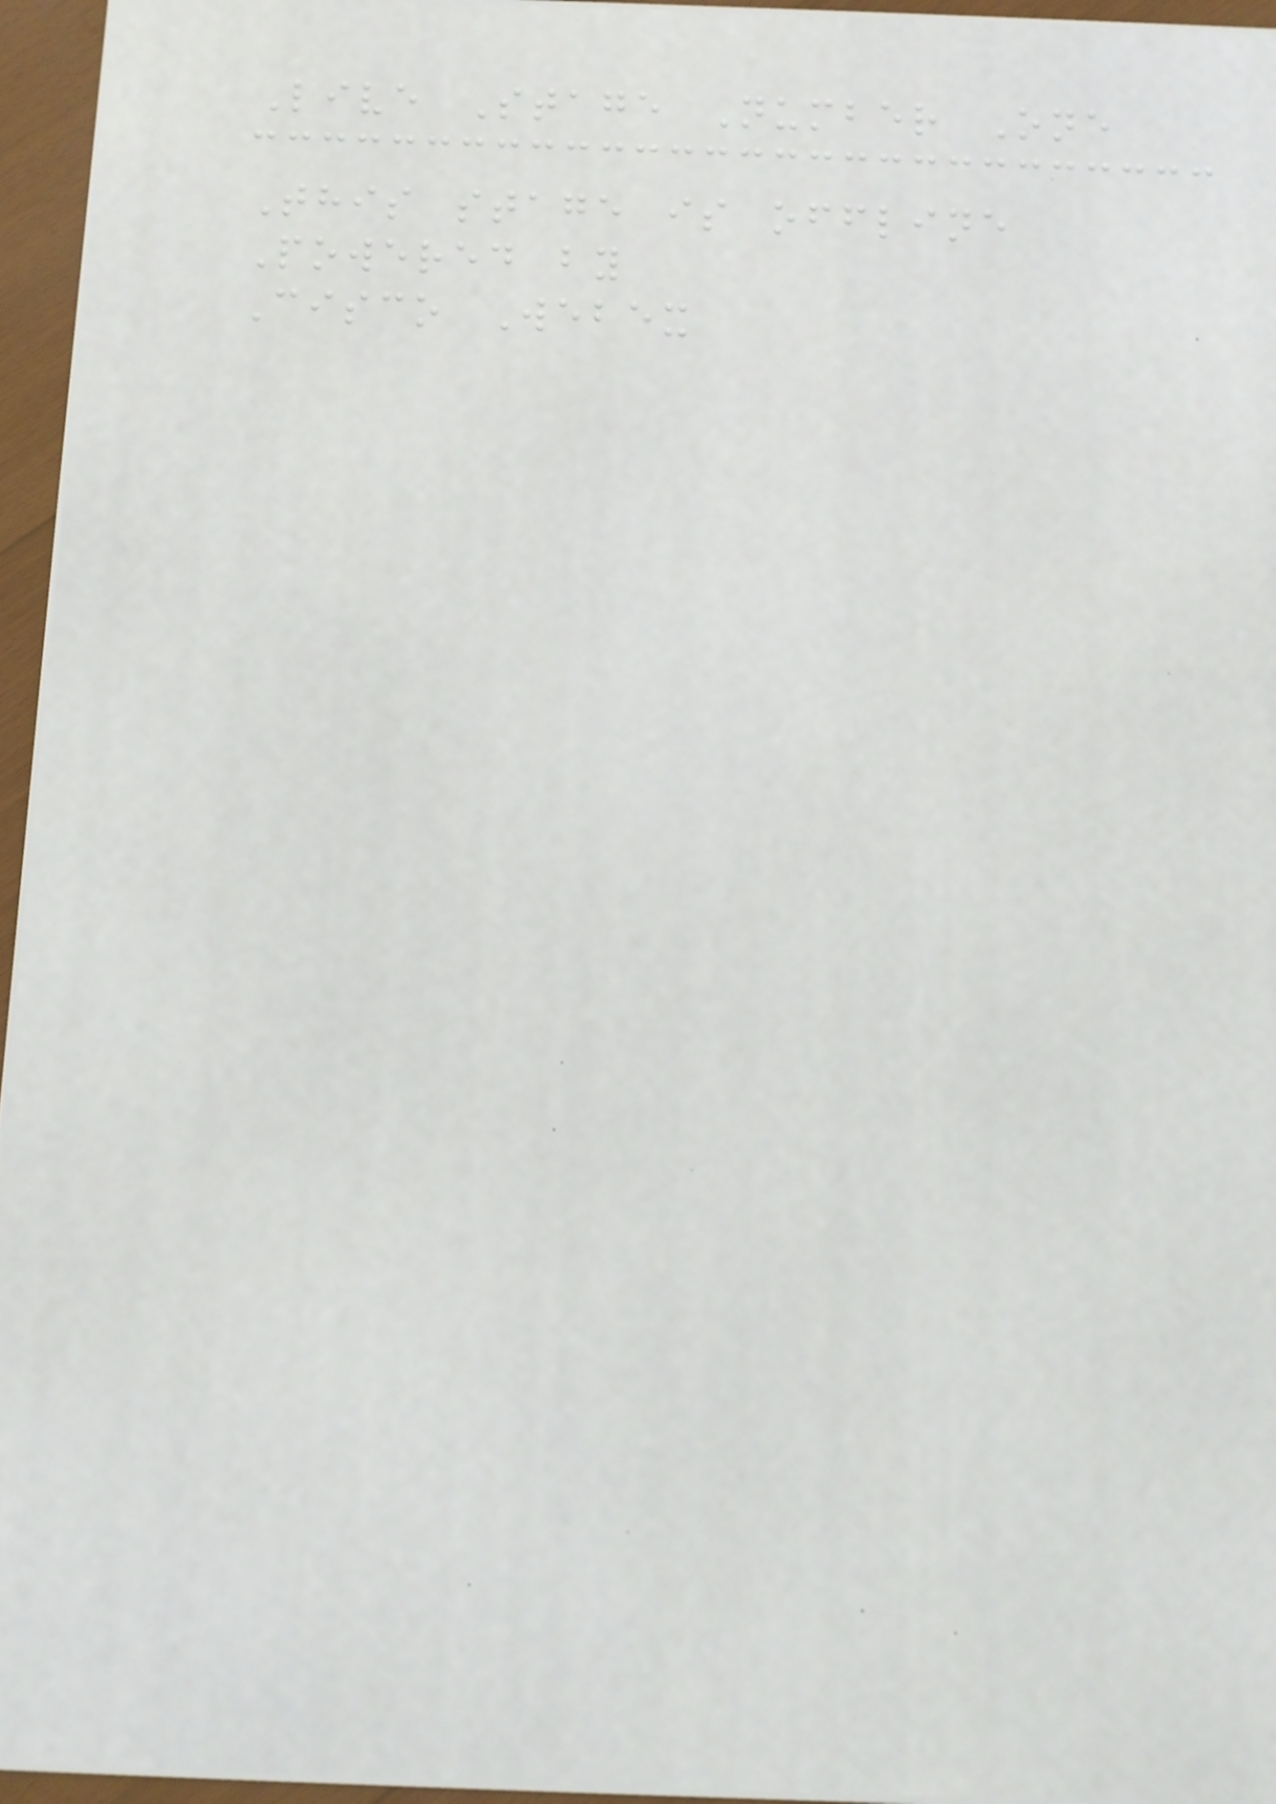Live Stage Number One
This stage is offline
Powered by
Cisco Webex
